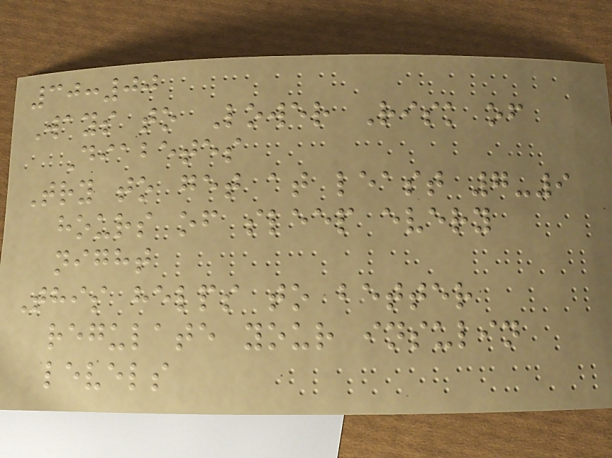30:00
Ways to Lower Risk of
Diabetes
Try to get at least 7-9
hours of sleep every
night
This helps to better
regulate your insulin
levels
